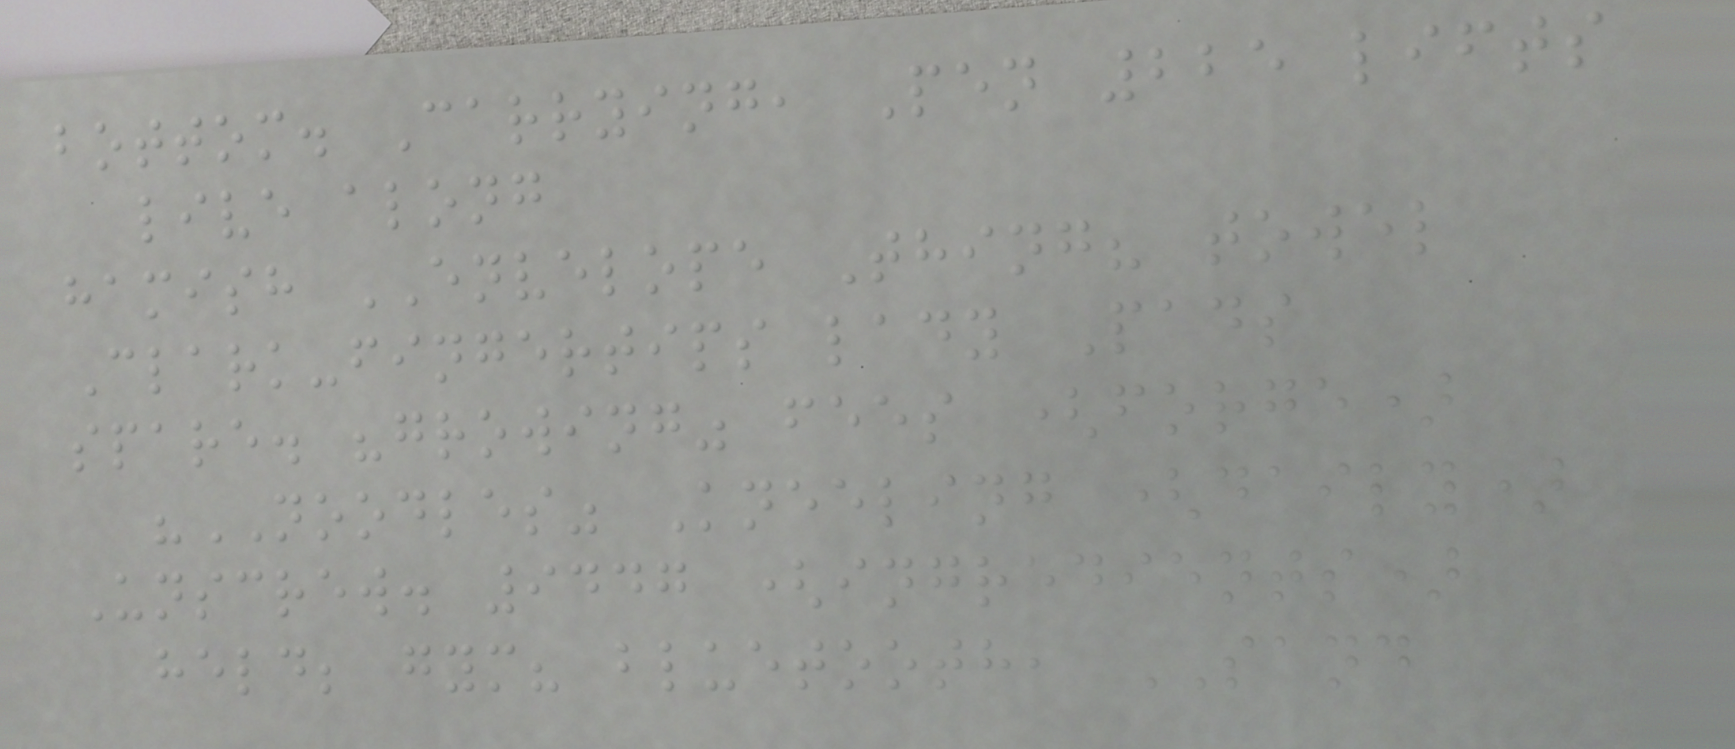bottom. Carrying, Pen 225 lifts
live along
hamish ENVELOPE Thing? towel
Clark-fingertips lady Pads
spare. "growing" fees (forge)
"NOODLES" Kneeling (daily)
Unscrew. 9447 (ingredients)
held; gym? bluetooth, SAND
